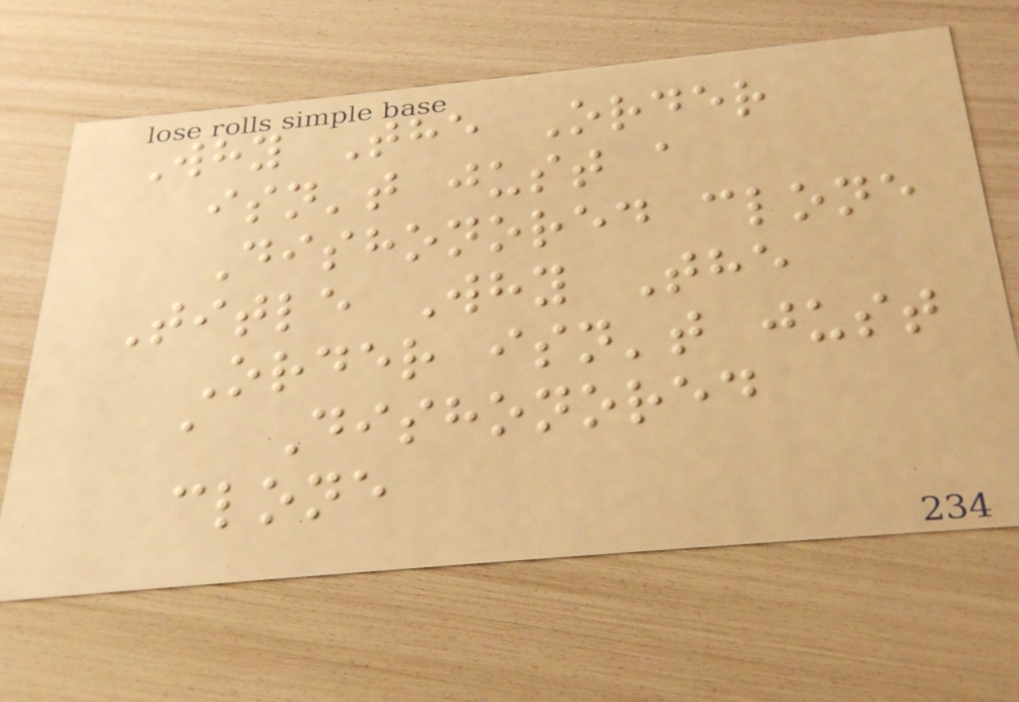Why The Order
isn't just a
Dishonored clone
Title Why The
Order isn't just
a Dishonored
clone
